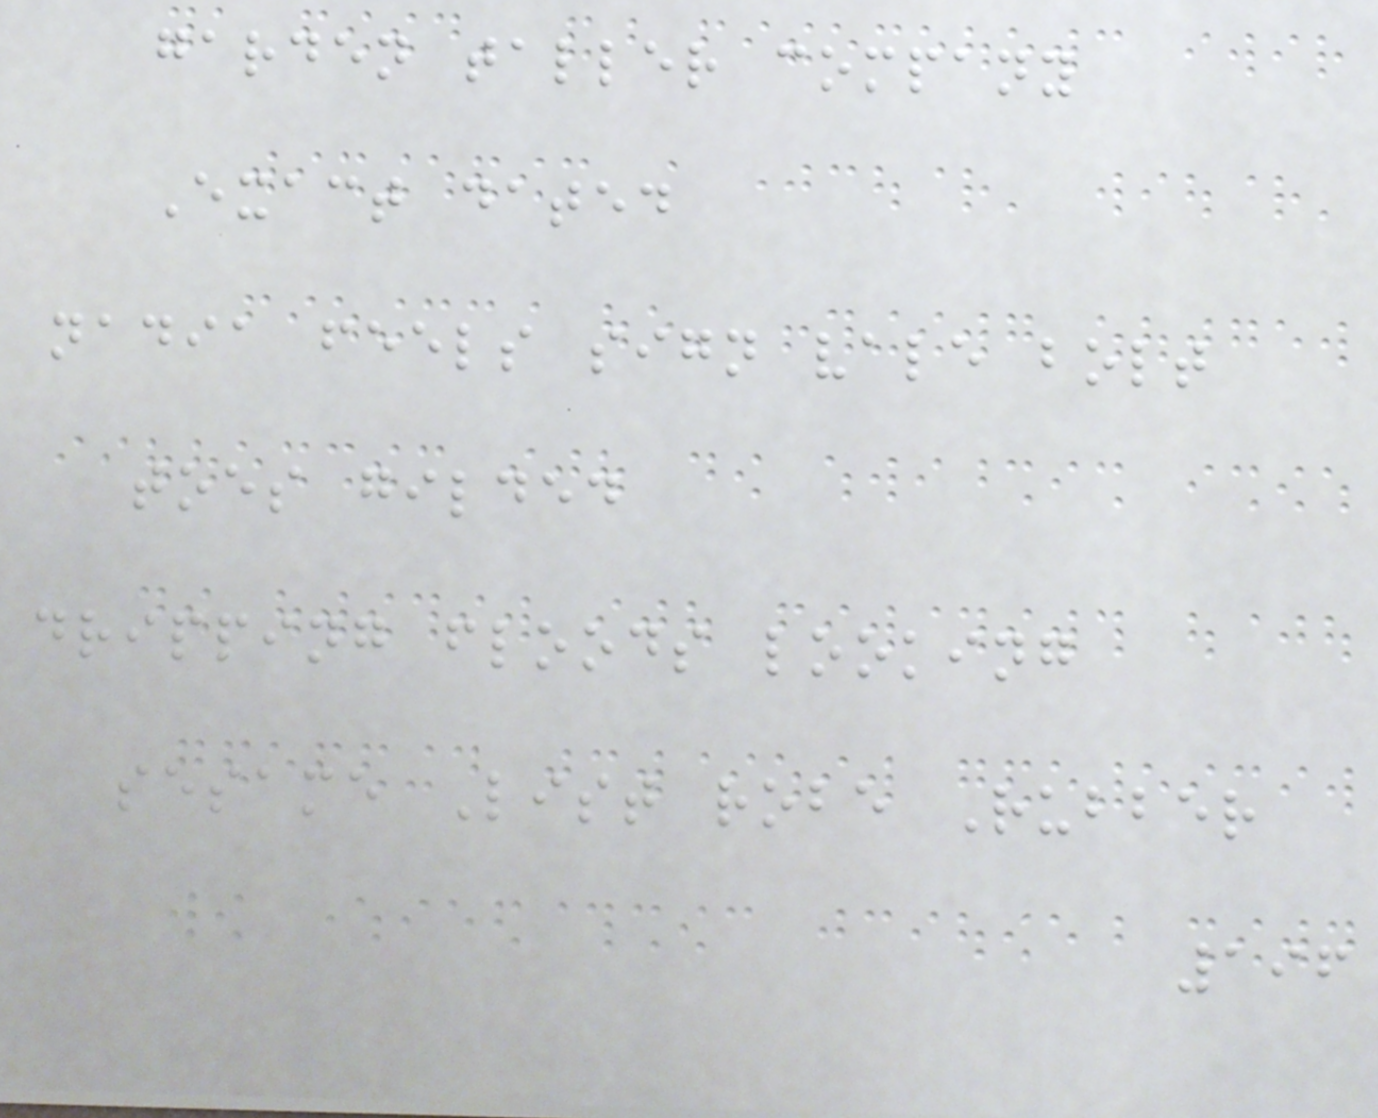garden taller company
Exact dated
nadia feels sign vale bolt
toes gilded
dripping floods looking
sesame List robe Rubber
196
